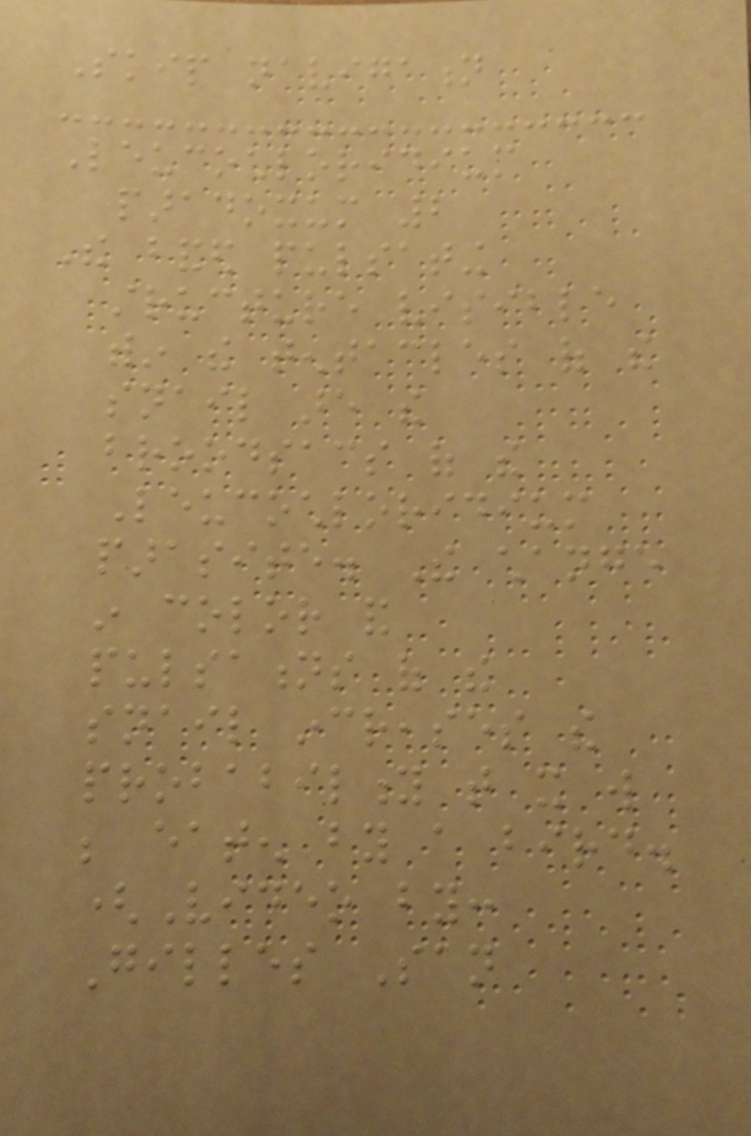Skip navigation
Leucochloridium
paradoxum 2
The banded pulsating
structure visible
within the tentacles of the
snail are the
broodsacs of the
Leucochloridium
parasite. The change
in color and
pulsations of the
snail increases the
probability that it will
be eaten by a bird.
(Video by:
Gilles San
